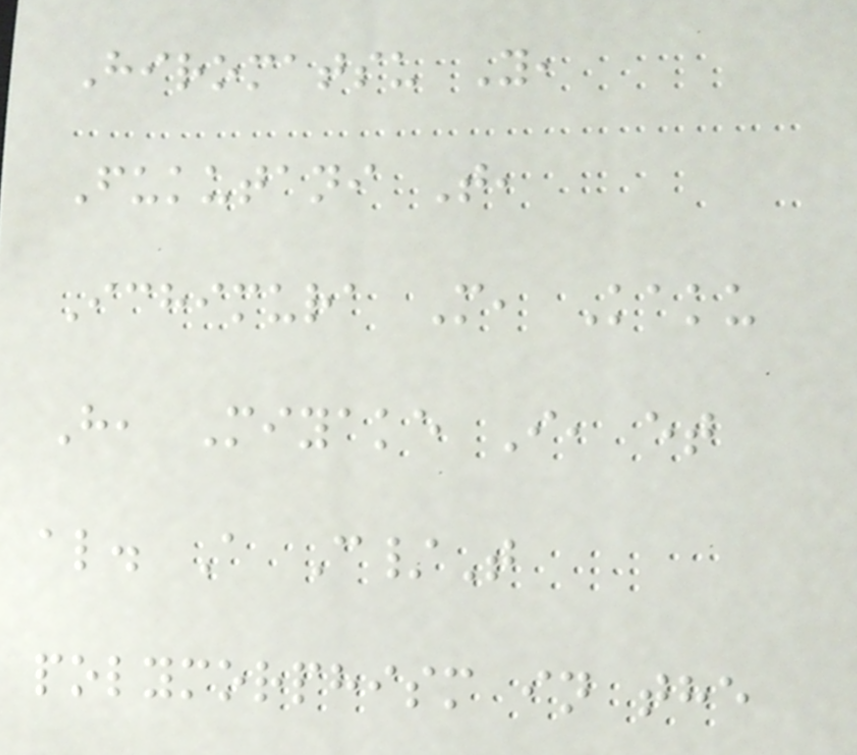Hiromatsu Y,
Fukutani T,
Ichimura M, Kaku
H, Miyake I, et
al. A C/T
polymorphism in the
